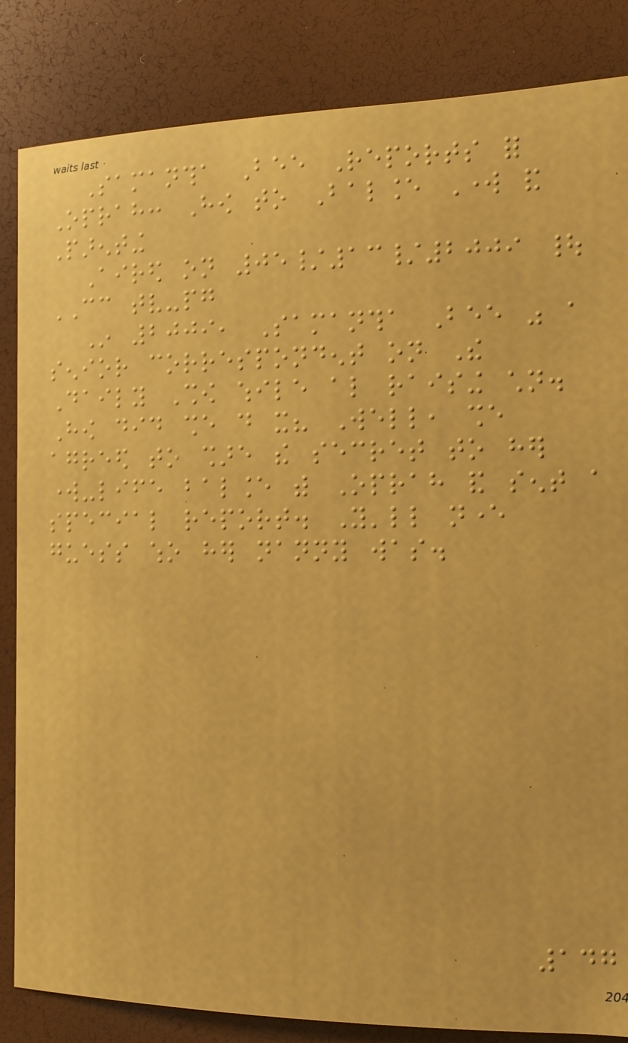Samantha Bee Reports for
Oprah: How to Balance Work and
Parenting
Aired on 05/13/2009 |
CC tv-pg
In 2009, Samantha Bee was a
senior correspondent on The
Daily Show while also raising children.
How did she do it? Well, she
agreed to share the secret to her
work-life balance with Oprah and sent a
special report. You'll never
guess who her nanny was.
147
